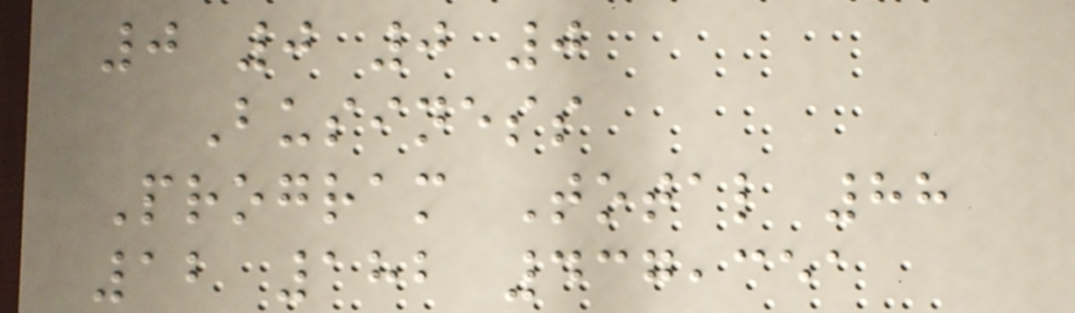0 0 0 0
Business
Program Total 88
12 182 437,351
